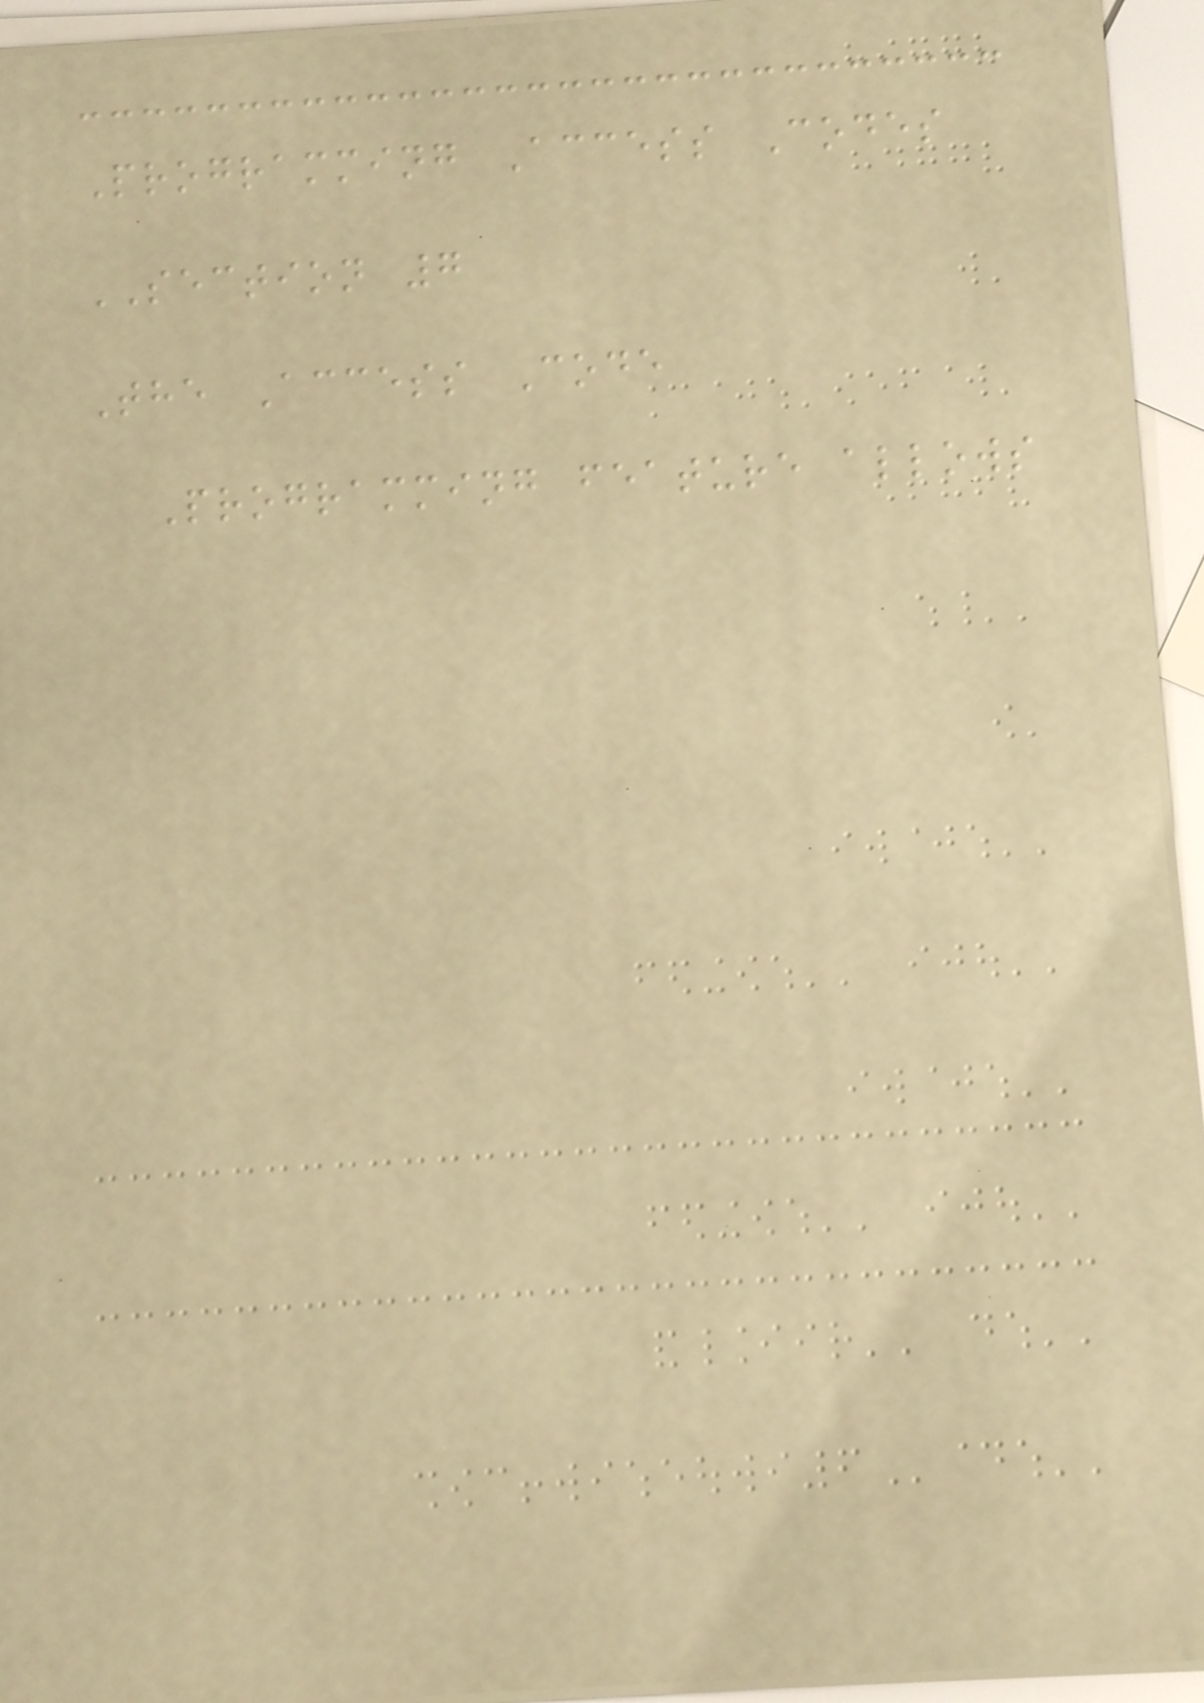Programming Access Codes
SECTION 7
The Access Code
Programming feature allows
